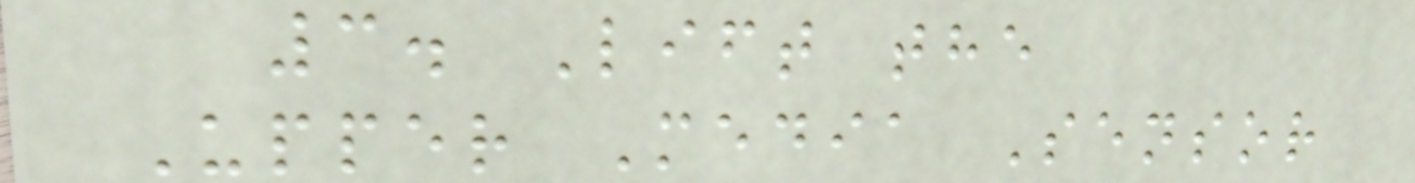3. Lift the
Upper Media Sensor
